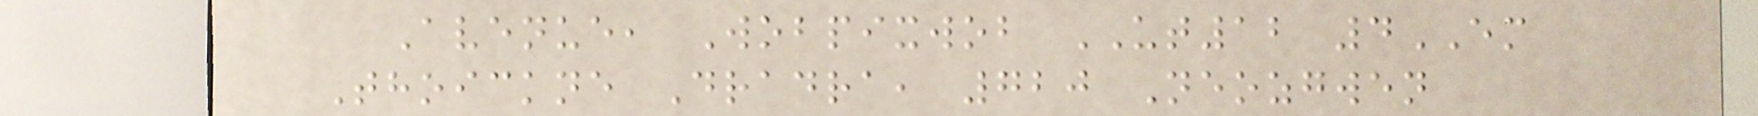Avenue, Wobpixwob UT12 4EM
Thoickne Dradra, 720 Neozgwen
